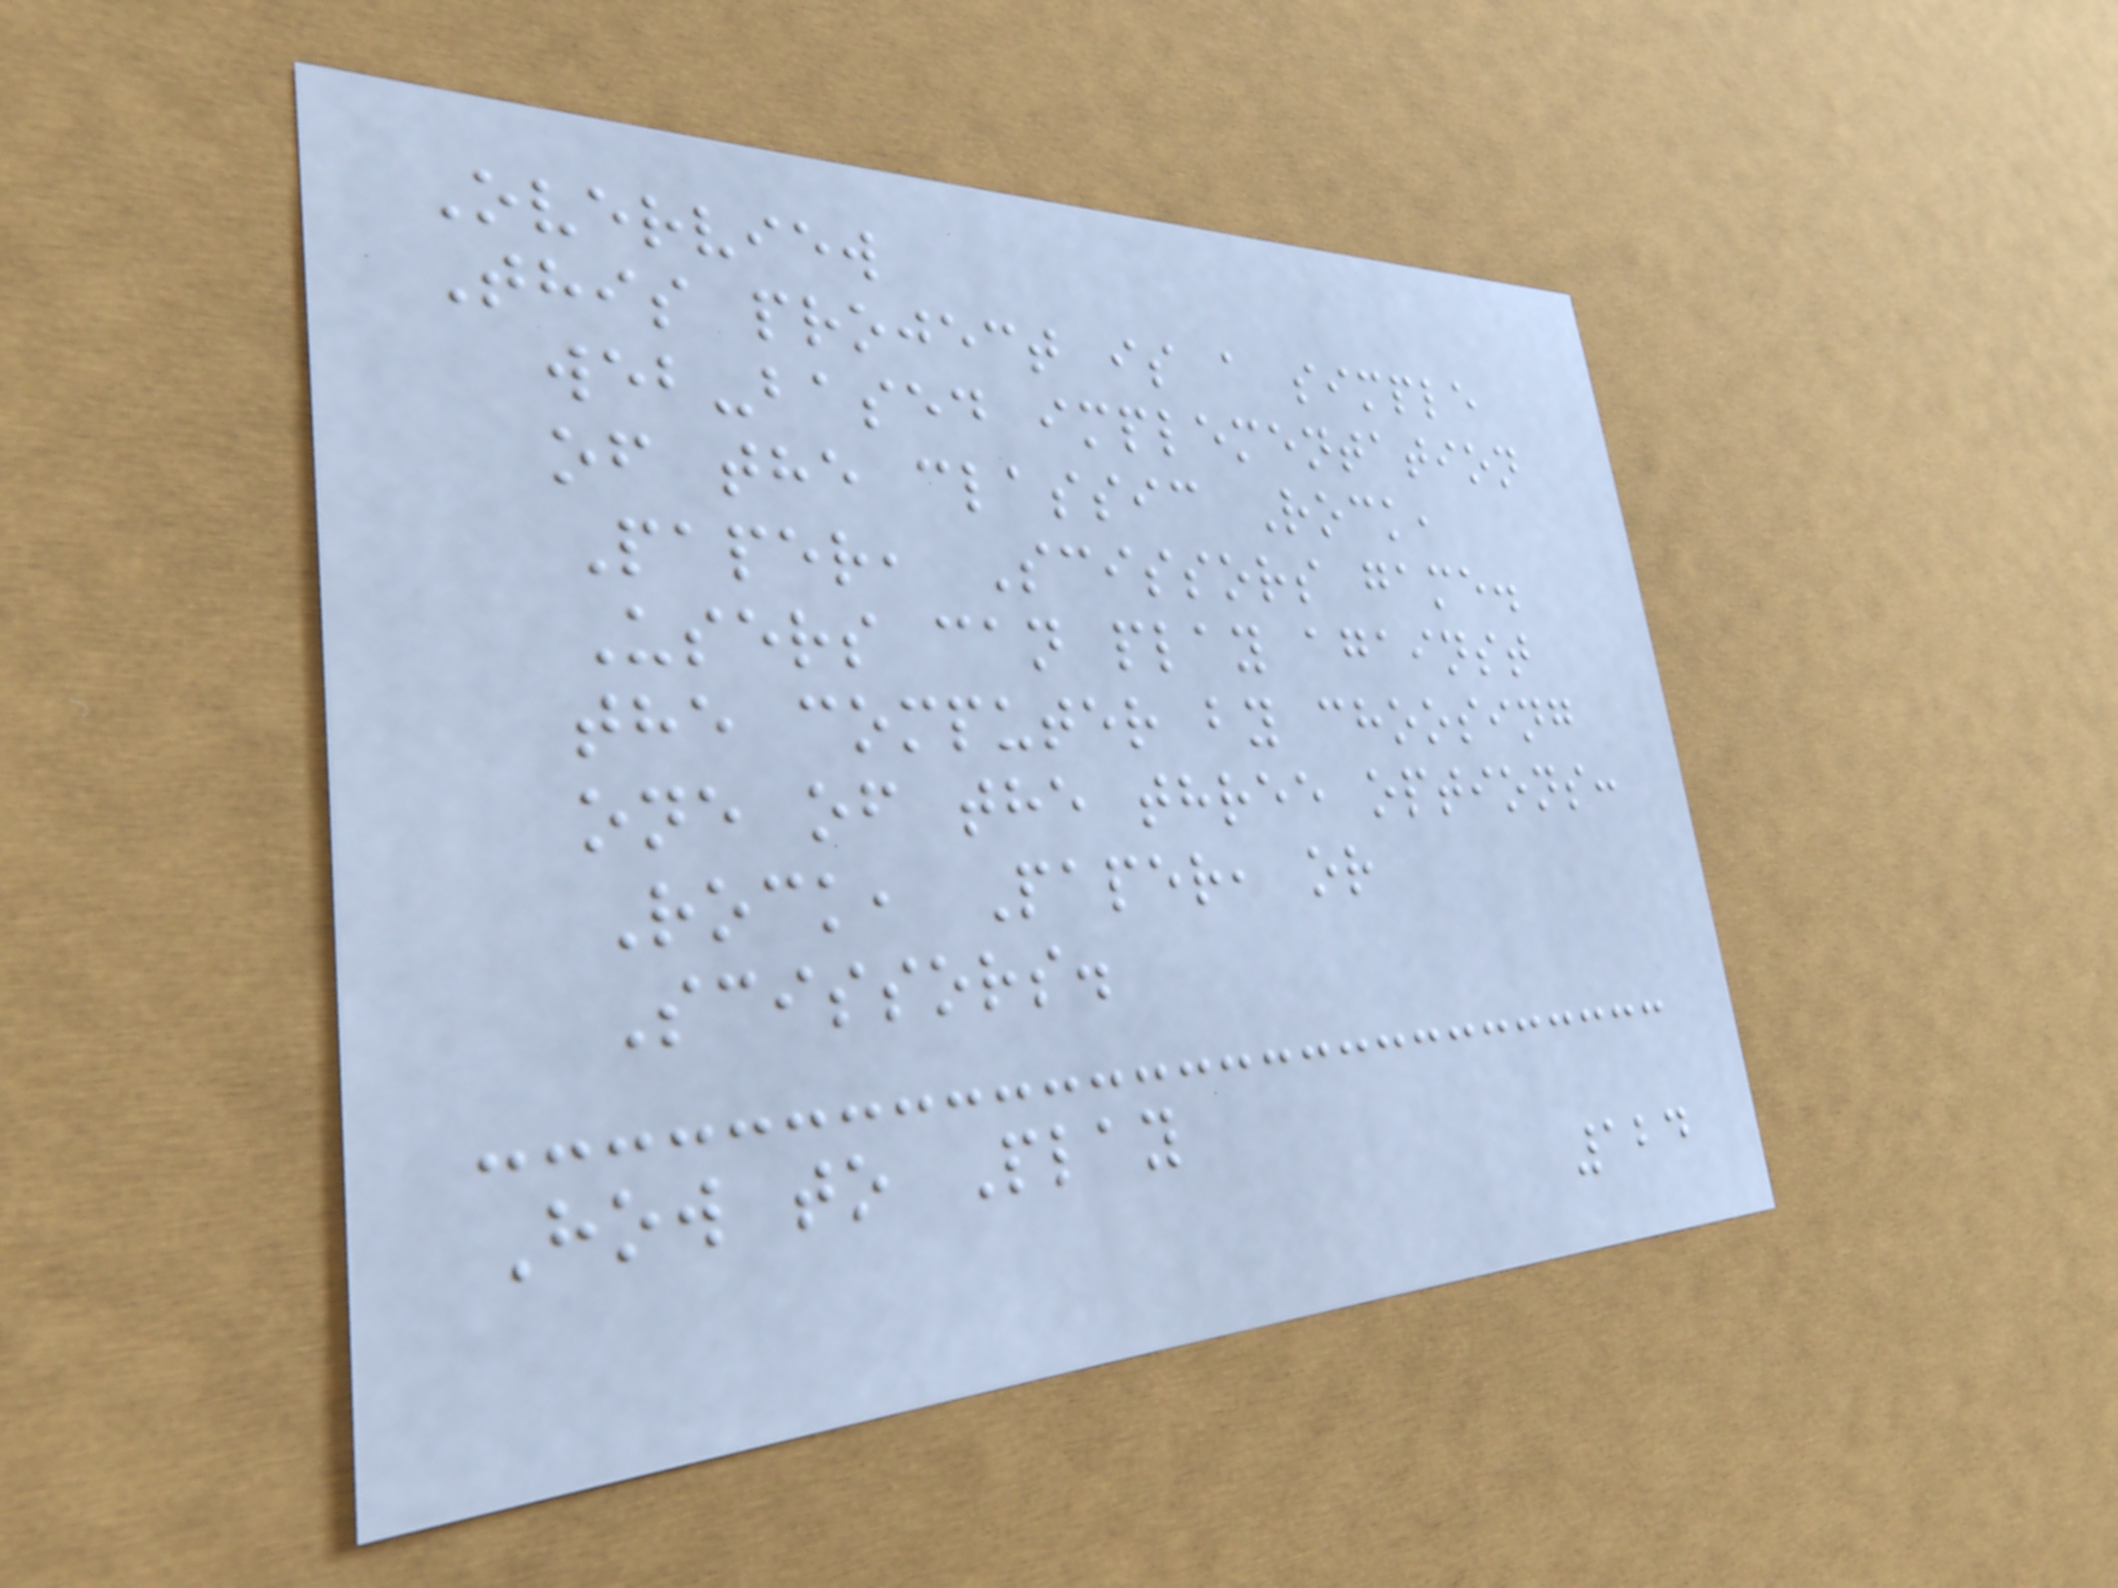Overview
This project is a simple
web-based implementation
of the classic Rock,
Paper, Scissors game.
Users can play against
the computer by choosing
one of the three options:
Rock, Paper, or
Scissors.
How to Play
124
